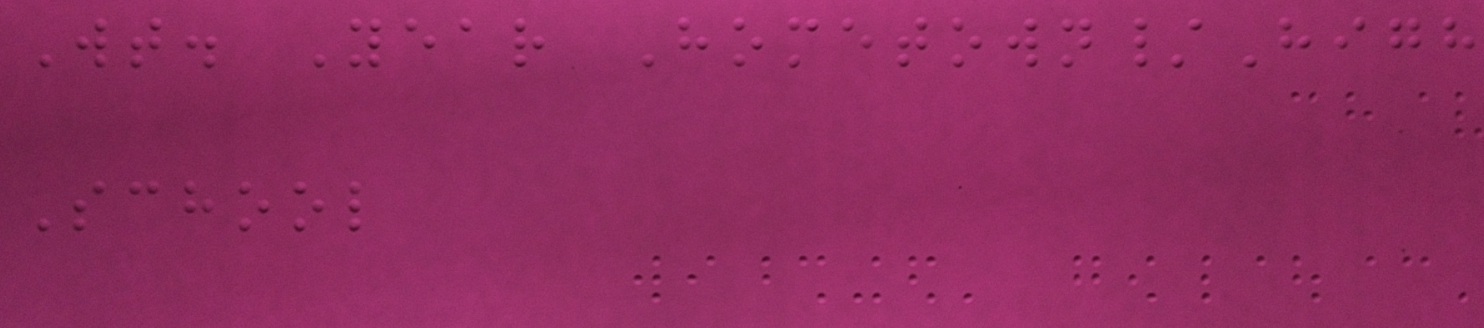Wt. Year Hometown/High
School
